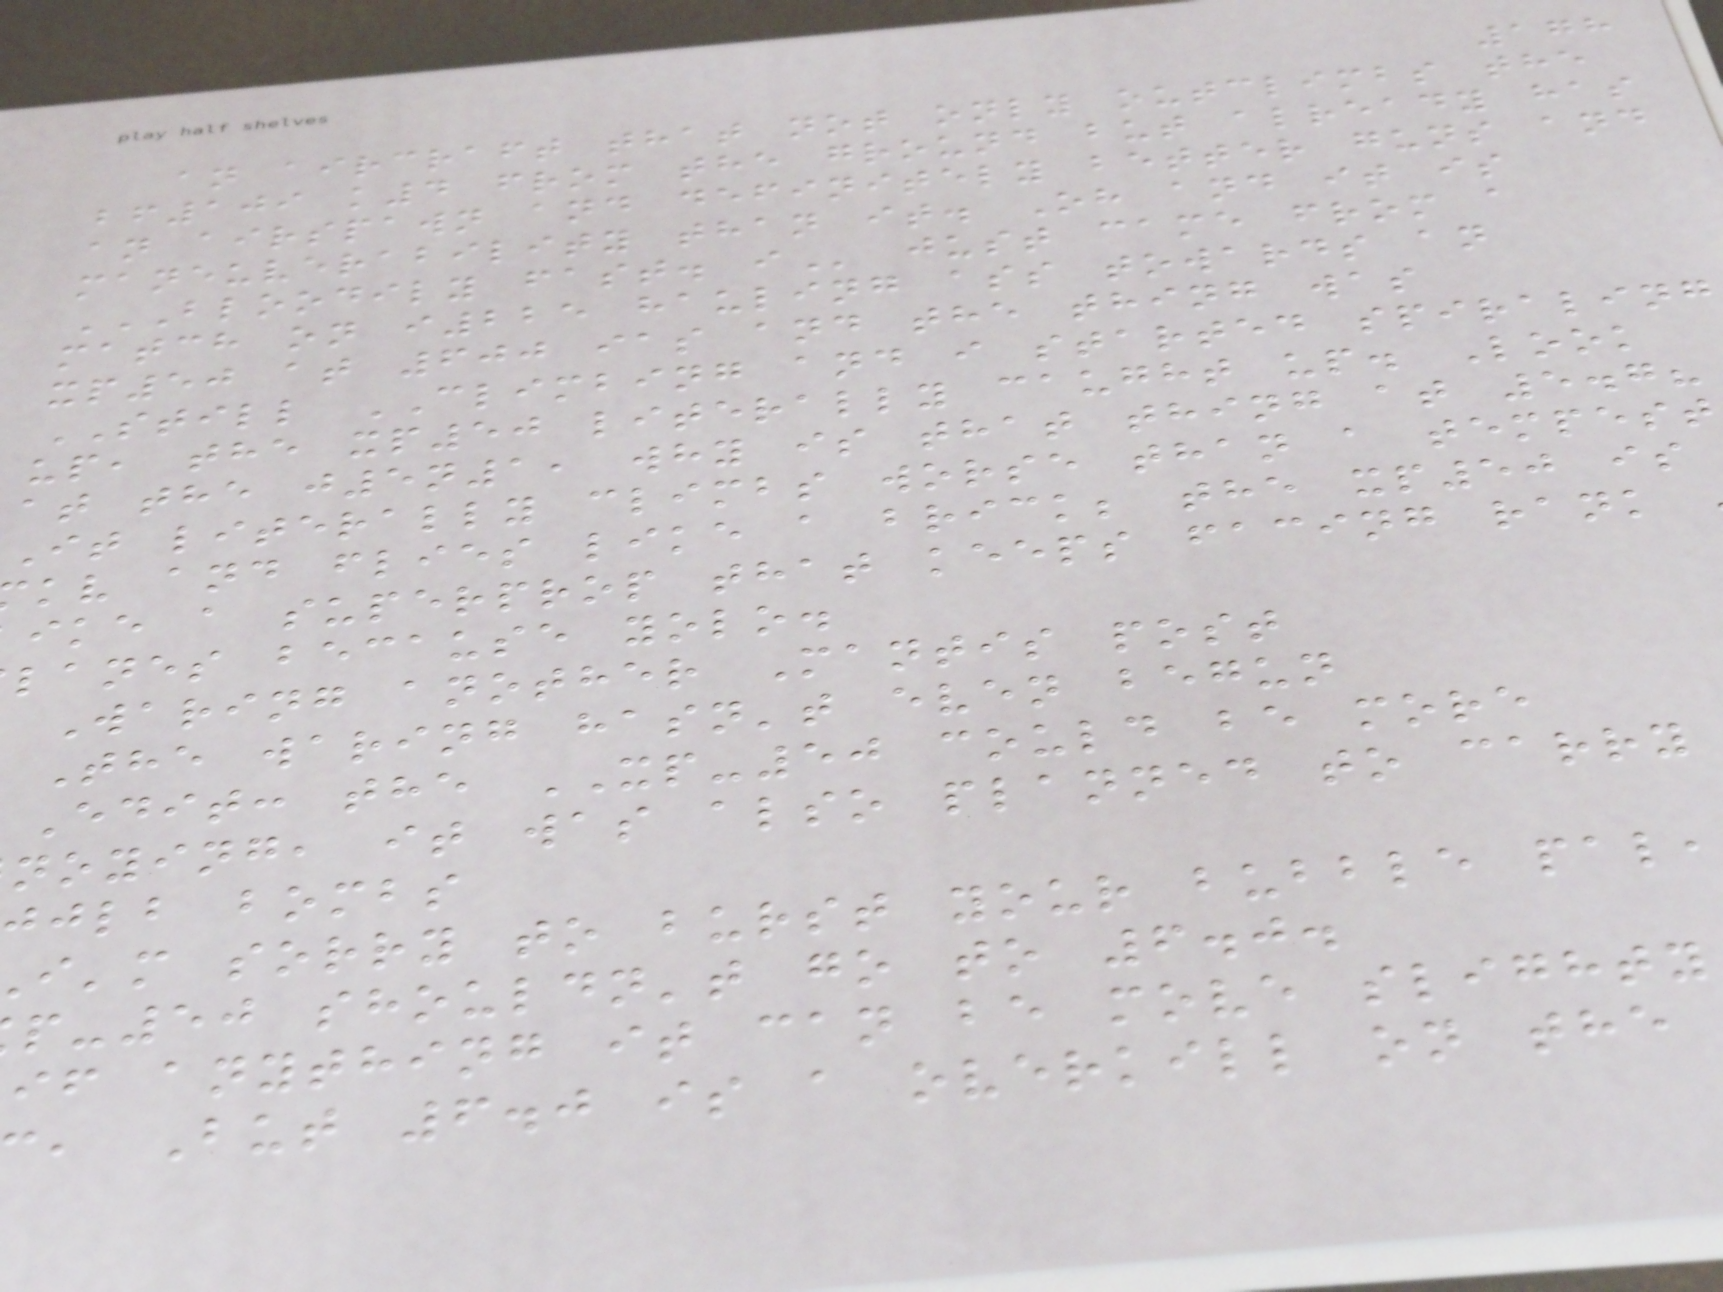178
an aircraft that not only outclimbs the
bf109 k4 from the ground but already has
an airspawn and definitely better guns and
maneuverability than it. Oh and it is
BLOODILY FAST. I just came from a
match on i225 hauling ass towards an
xp50 at 600 ias and the thing was
STILL CLIMBING and i started spiraling
up, the xp50 literally caught up. Look
at the j5n1, why is that thing at 5.7?
It literally climbs worse than a tempest
kv and flies like a brick; the xp50 is
ike a superprop that keeps facing rank
lanes because yolo.
Waring another Mantis post
The waring hasn't even begun
Edit: the XP-50 could be more
noying, it was also planned to carry
jjlb bombs
i'm sorry to burst your bubble pal,
p-50 shouldn't go to 6.0.
if anything it can be move slighty
, But 6.0 is a overkill on the
